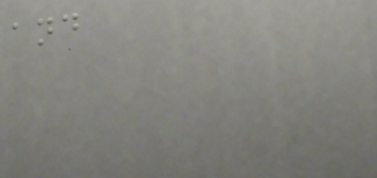and
